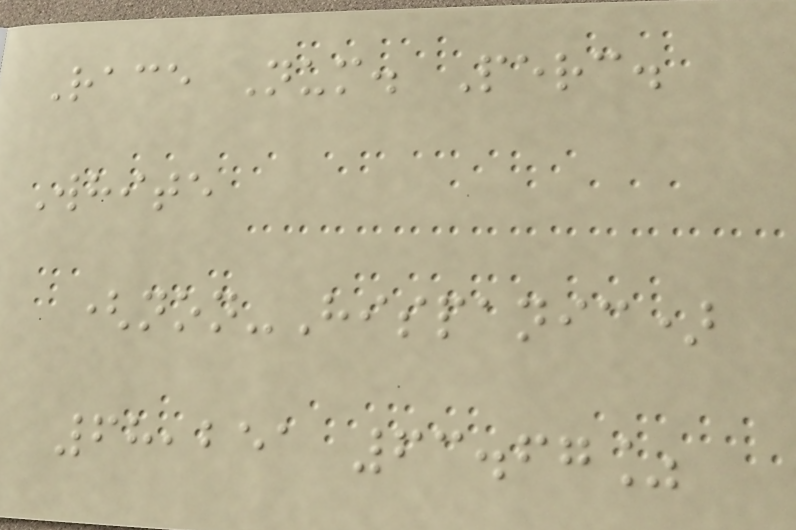Race Num. Perc.
White
(non-Hispanic)
68,251 63.67%
